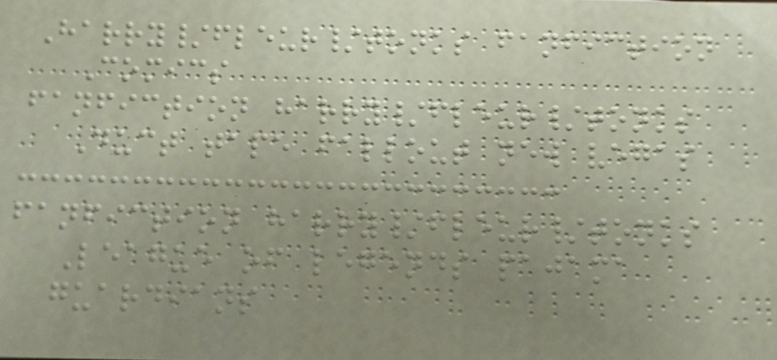Harry/fleur/tonks fanfiction
Comics
fanfiction harry/fleur/tonks
Duct tape fallout new vegas
fanfiction harry/fleur/tonks
League of legends pajama
guardians
